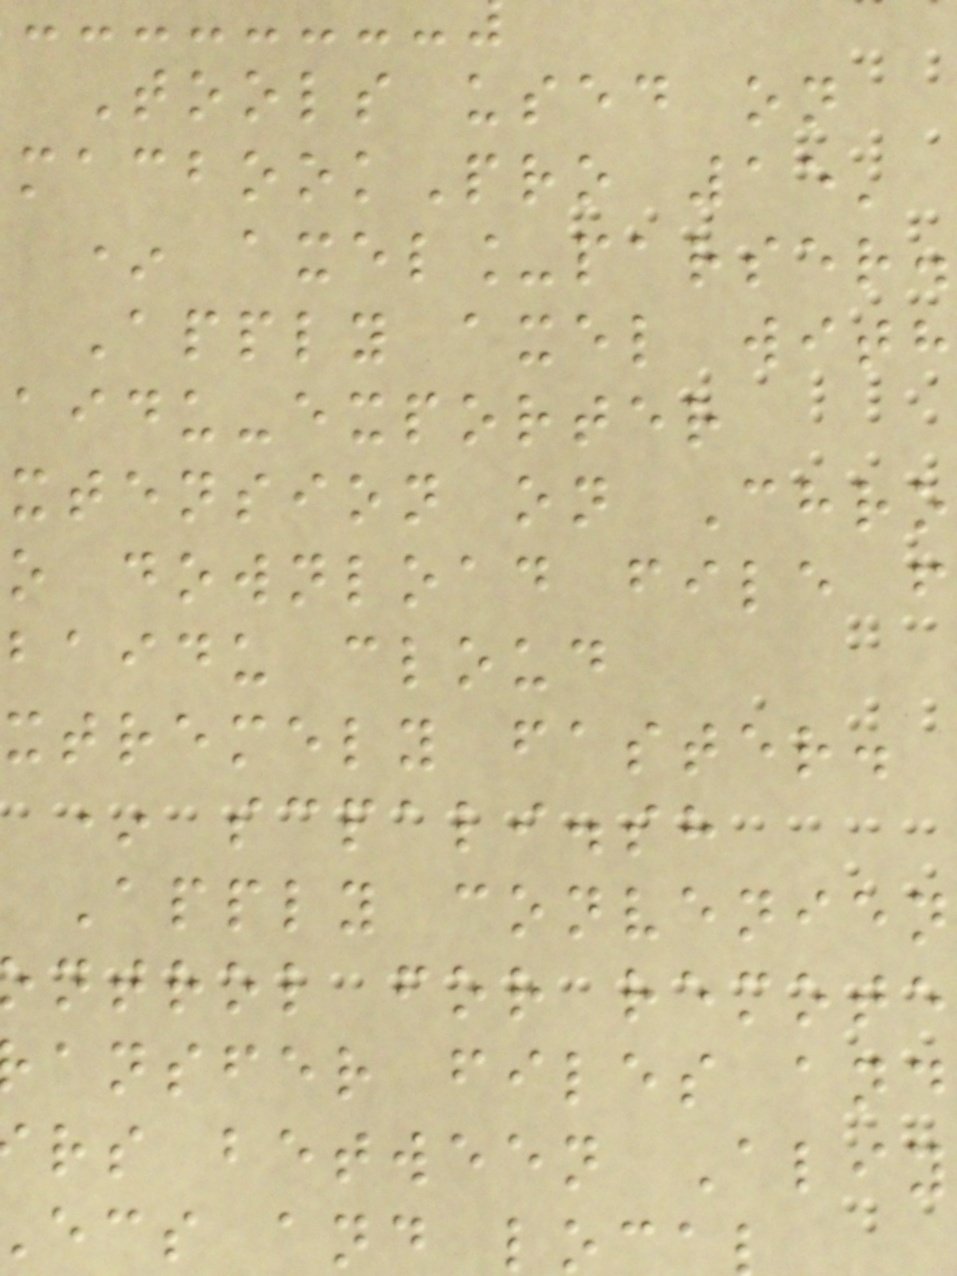Tools used on
acbookPro 15'
* axel_parser.
Apply axel with
aidu-exporter
xtension on Chro
o download file f
baidu cloud
xtremely faster.
* scpali.sh
Apply convenien
ntrol for remote
ansfer files and
rs between Aliy
ecs and loc
